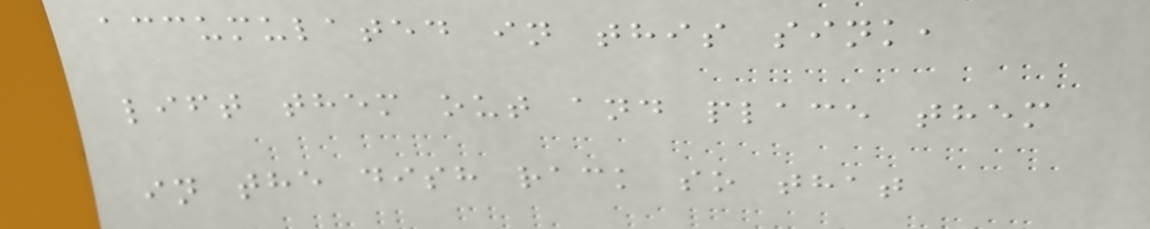accumulated in this sink,
lift them out and place them
in the dish rack so that
